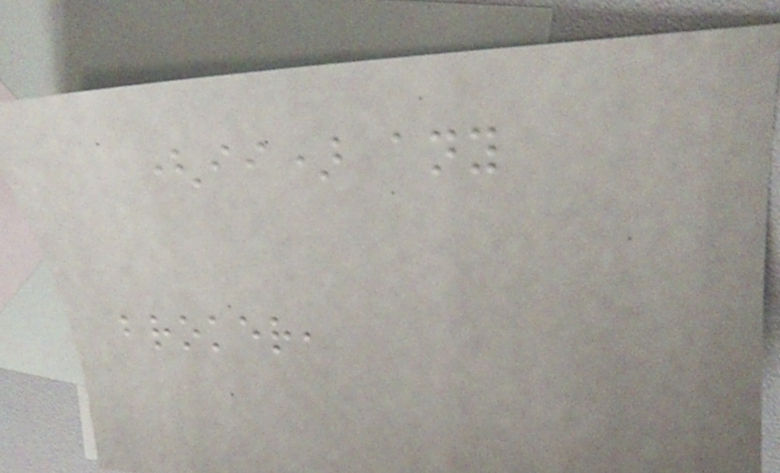(ii) any
broker,
